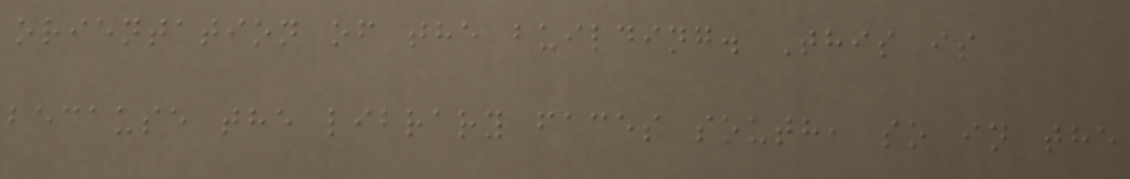orientation of the building. This is
because the library faces south, so in the
